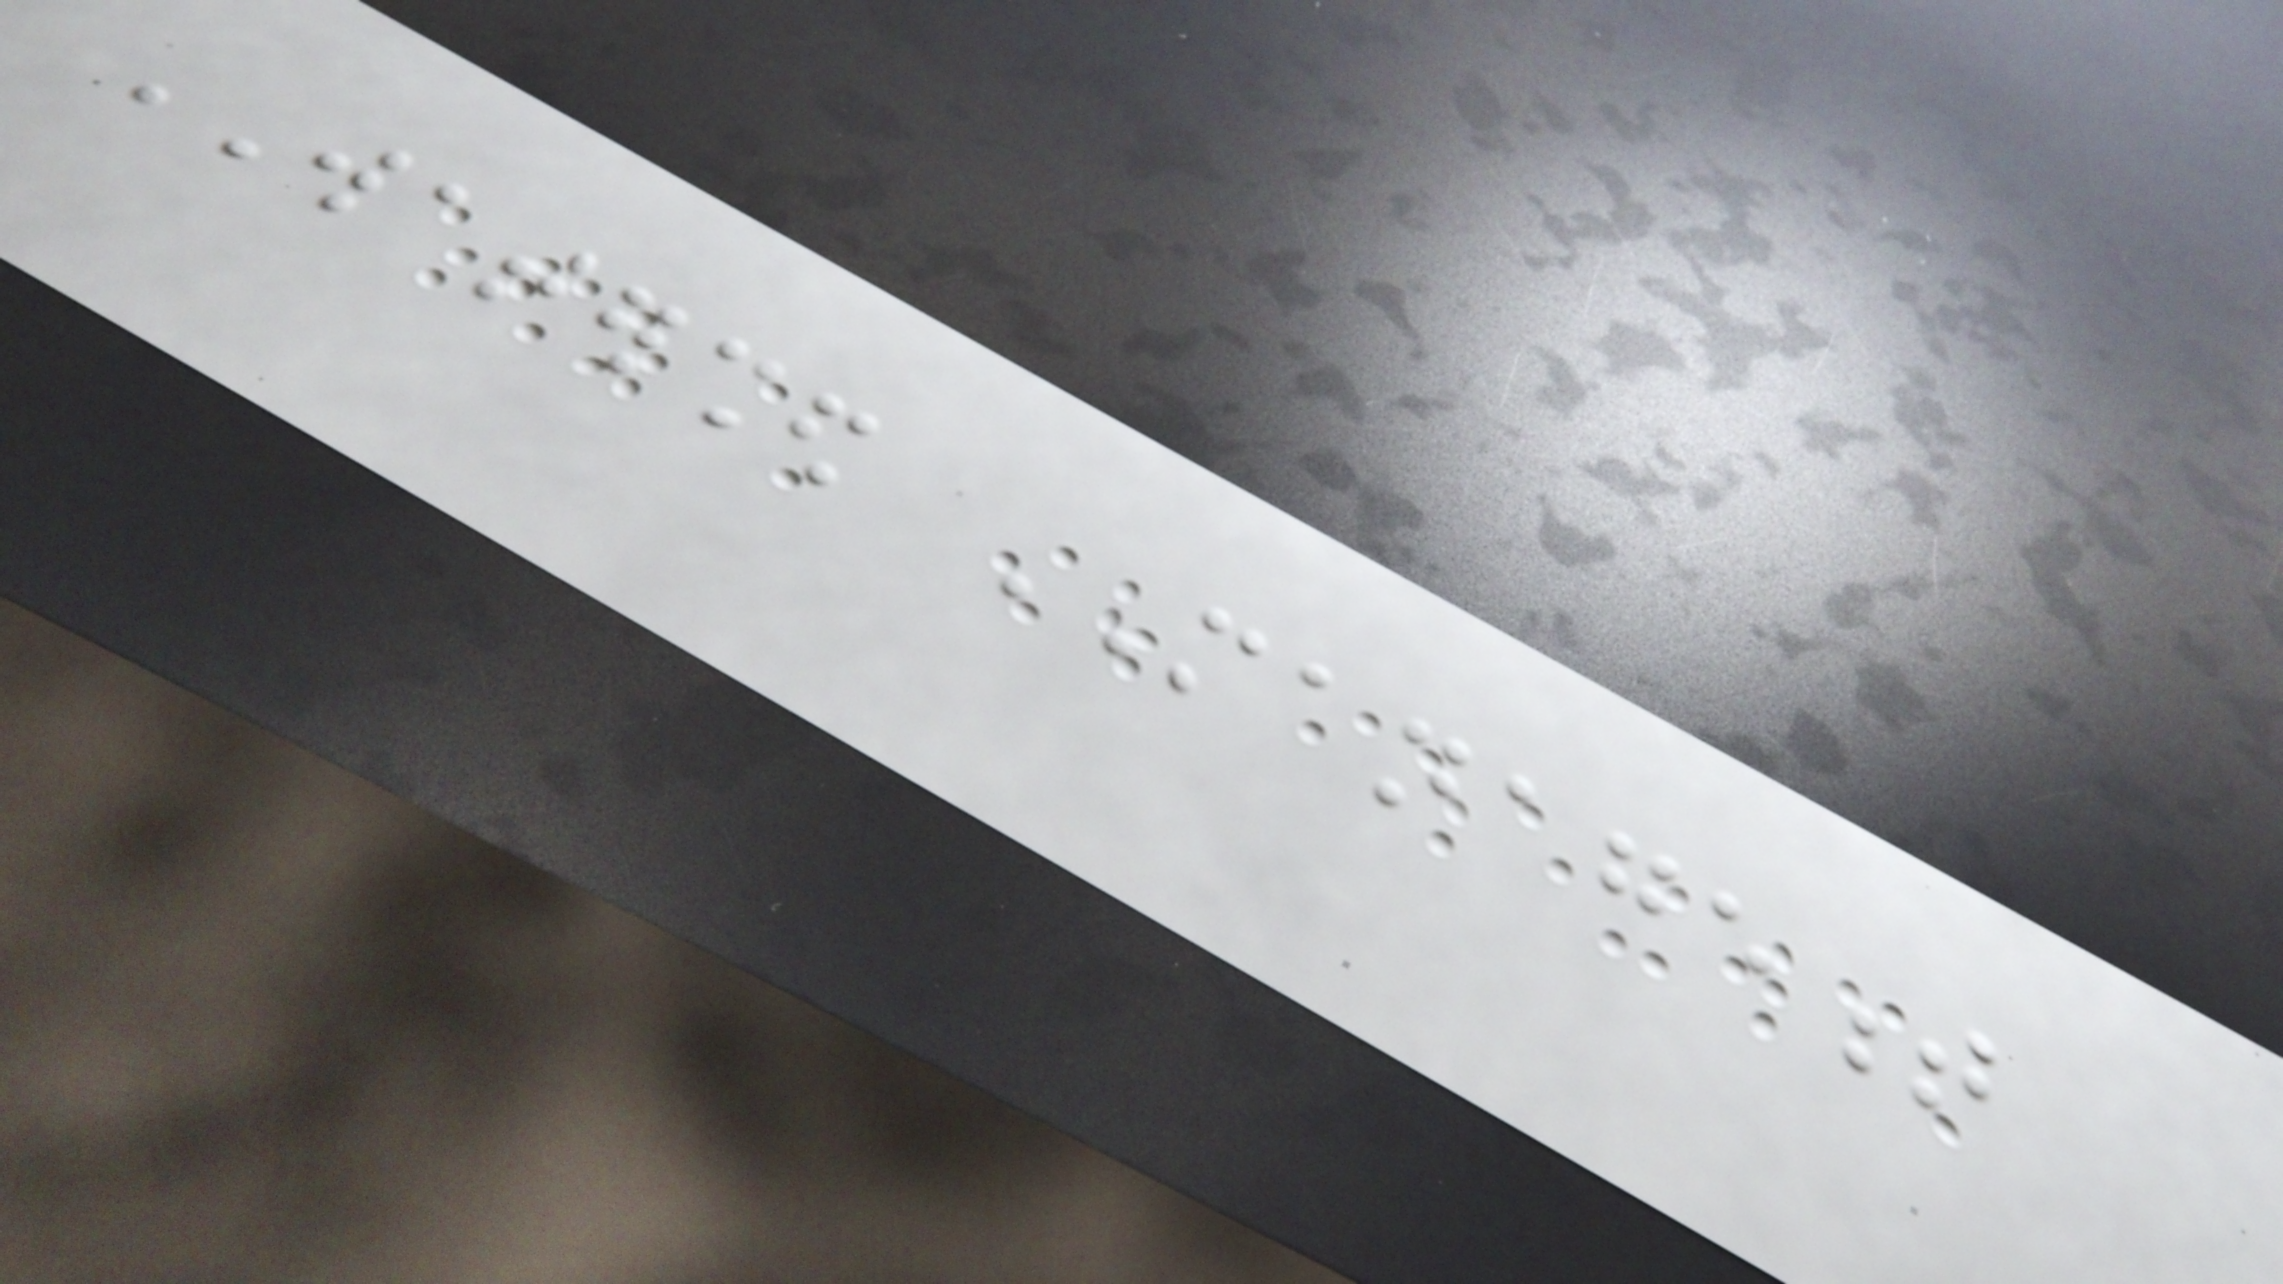WATERSHED MANAGEMENT
